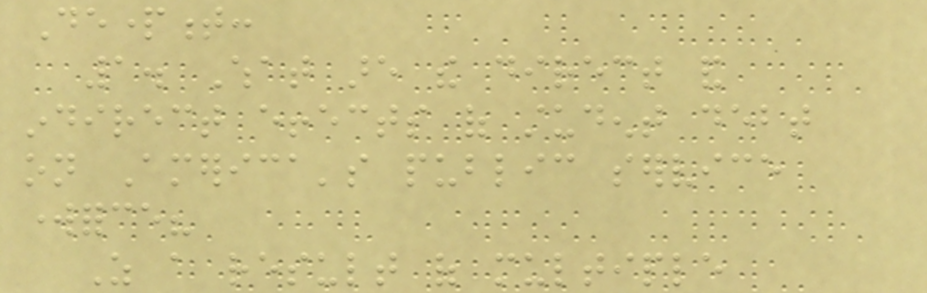Department:
1. What are the direct and
indirect effects of student debt
on America's public service
workforce?
As a result of multiple
